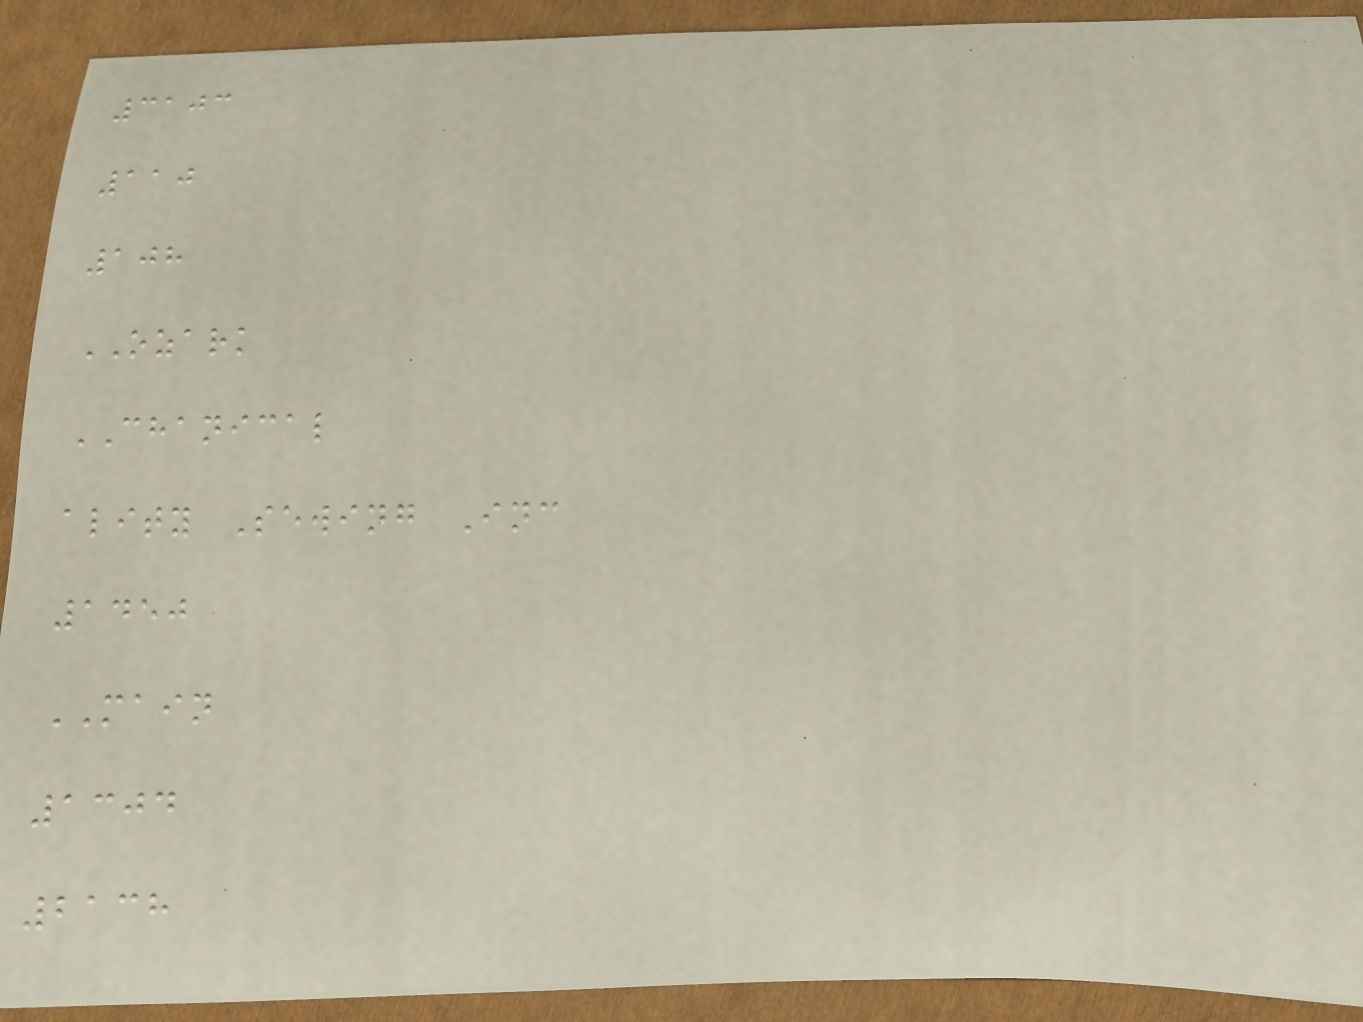3103
110
108
OZARK
CHANICAL
ality Sewing Inc
1450
MAIN
1304
2138
